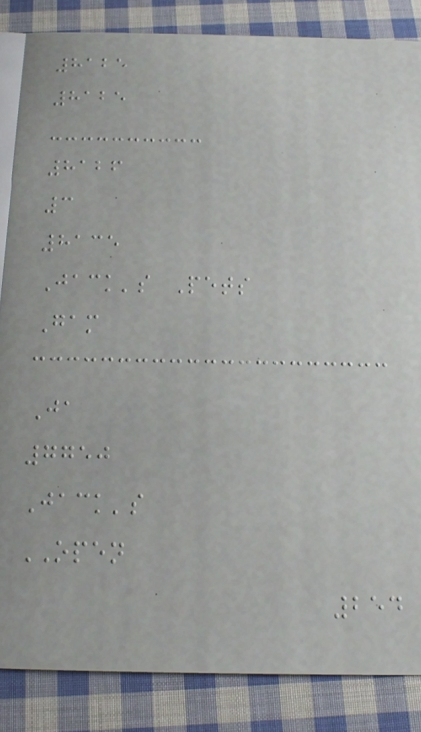8125
8125
8126
3
8135
Jack's Pets
Gam
Ja
7750
Jack's
OPEN
254
